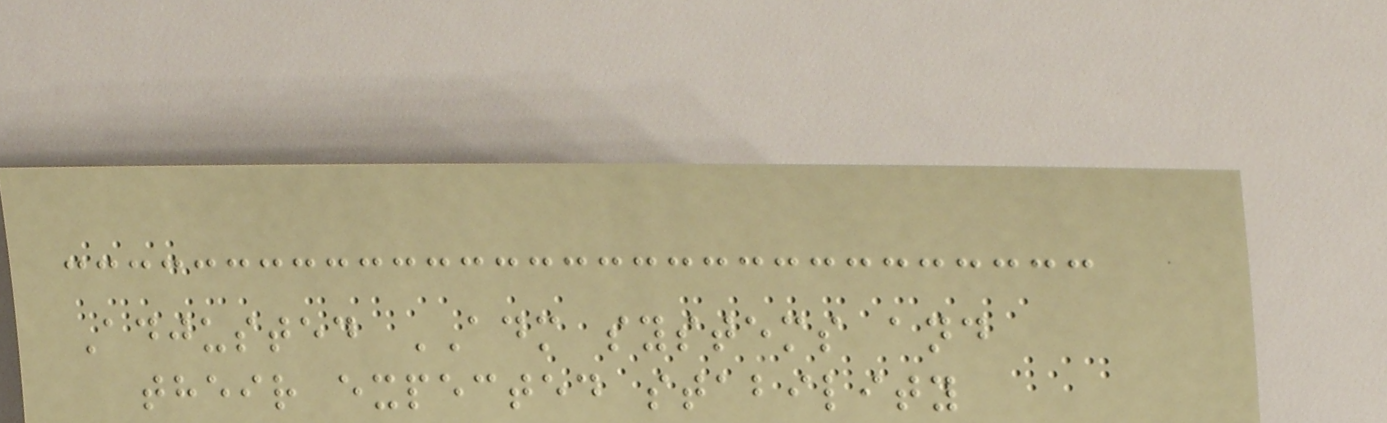Adjusted ADM systems and
their expected stability
